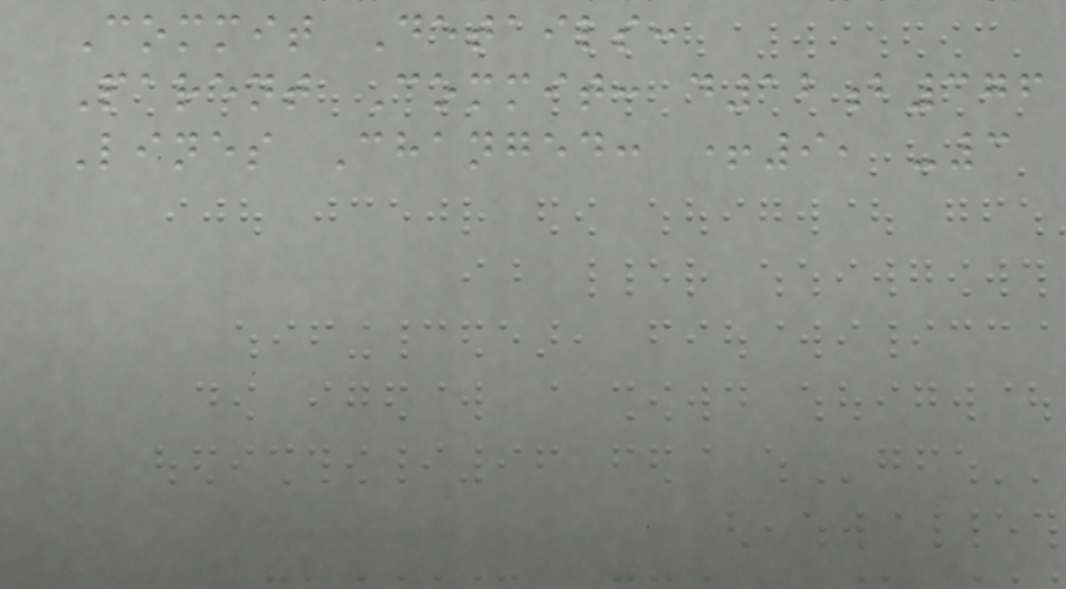Commit Details:
Parent Commit: d12b376
Lines Changed: +9, -3
